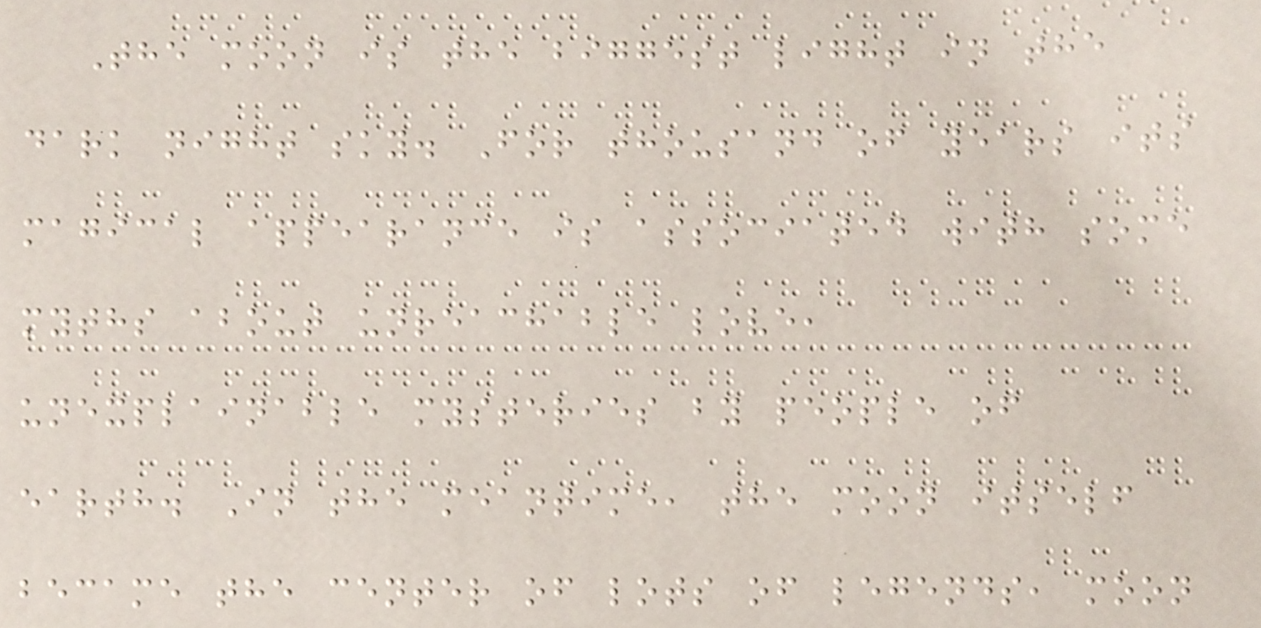The moon is the biggest light in the
dark night sky. For thousand of years its
magical appearance is associated with some
myths about unreachable love,
unexplainable mysteries by people of
earth. In the meantime, the moon itself
became the center of lots of legends, moon
